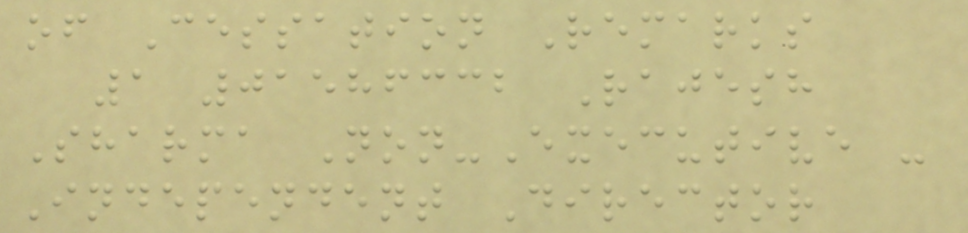of Cessation Remarks
1 01586332 Rajesh
Sharma Non-Executive -
Independent Director
